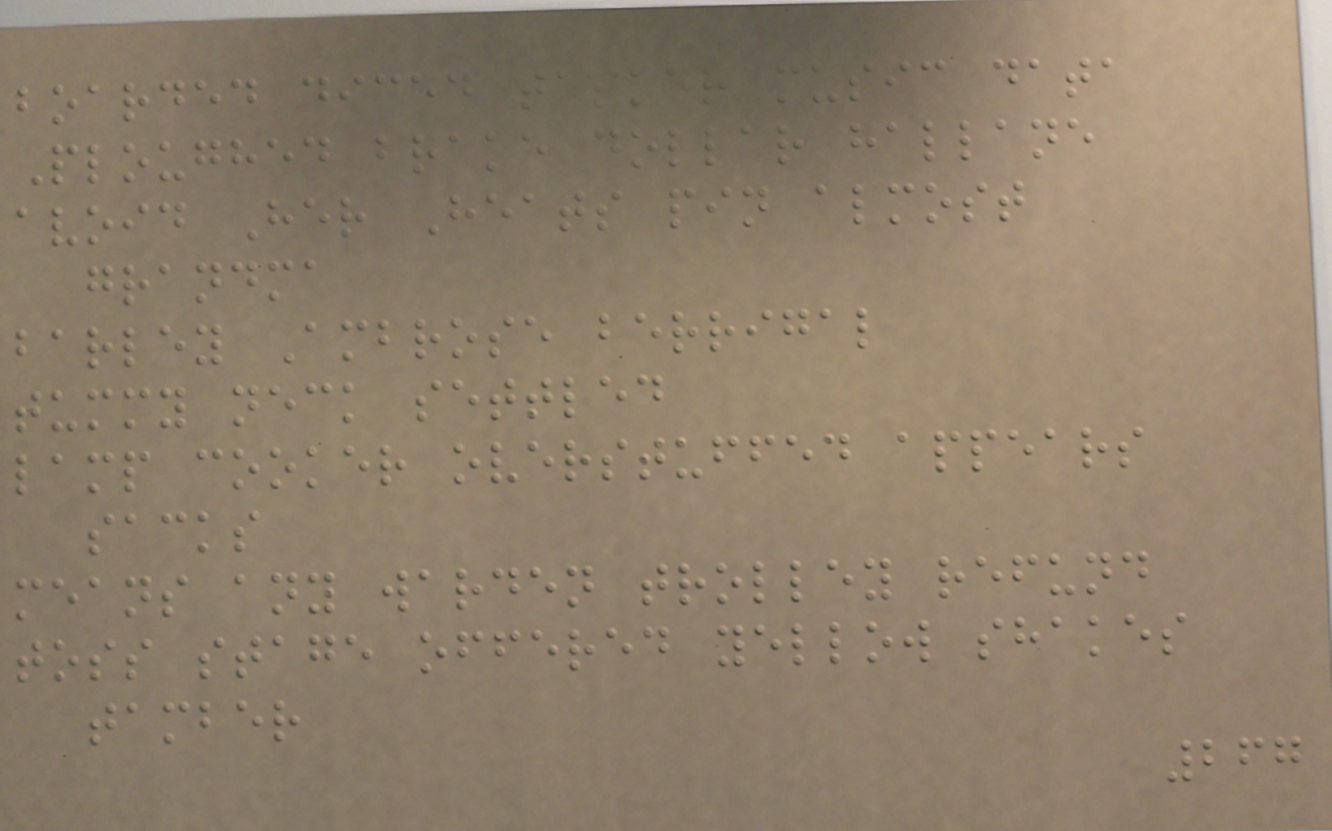boarded diced tasker music data
Ploughed brake dollar hallane
avoid Her Heats pin almost
grandma
barley Ambrose berrigal
tummy neck settled
lamp cooker overstuffed appears
sacks
means any warden trolley refund
toss stage offered yellow shakes
tamber
267
